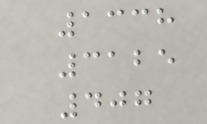1338
3125
407
